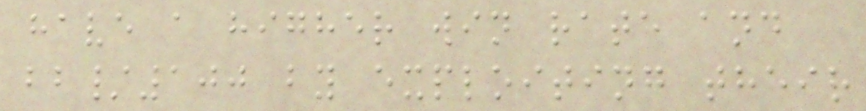have a higher win rate and
bb/100 by exploiting their
